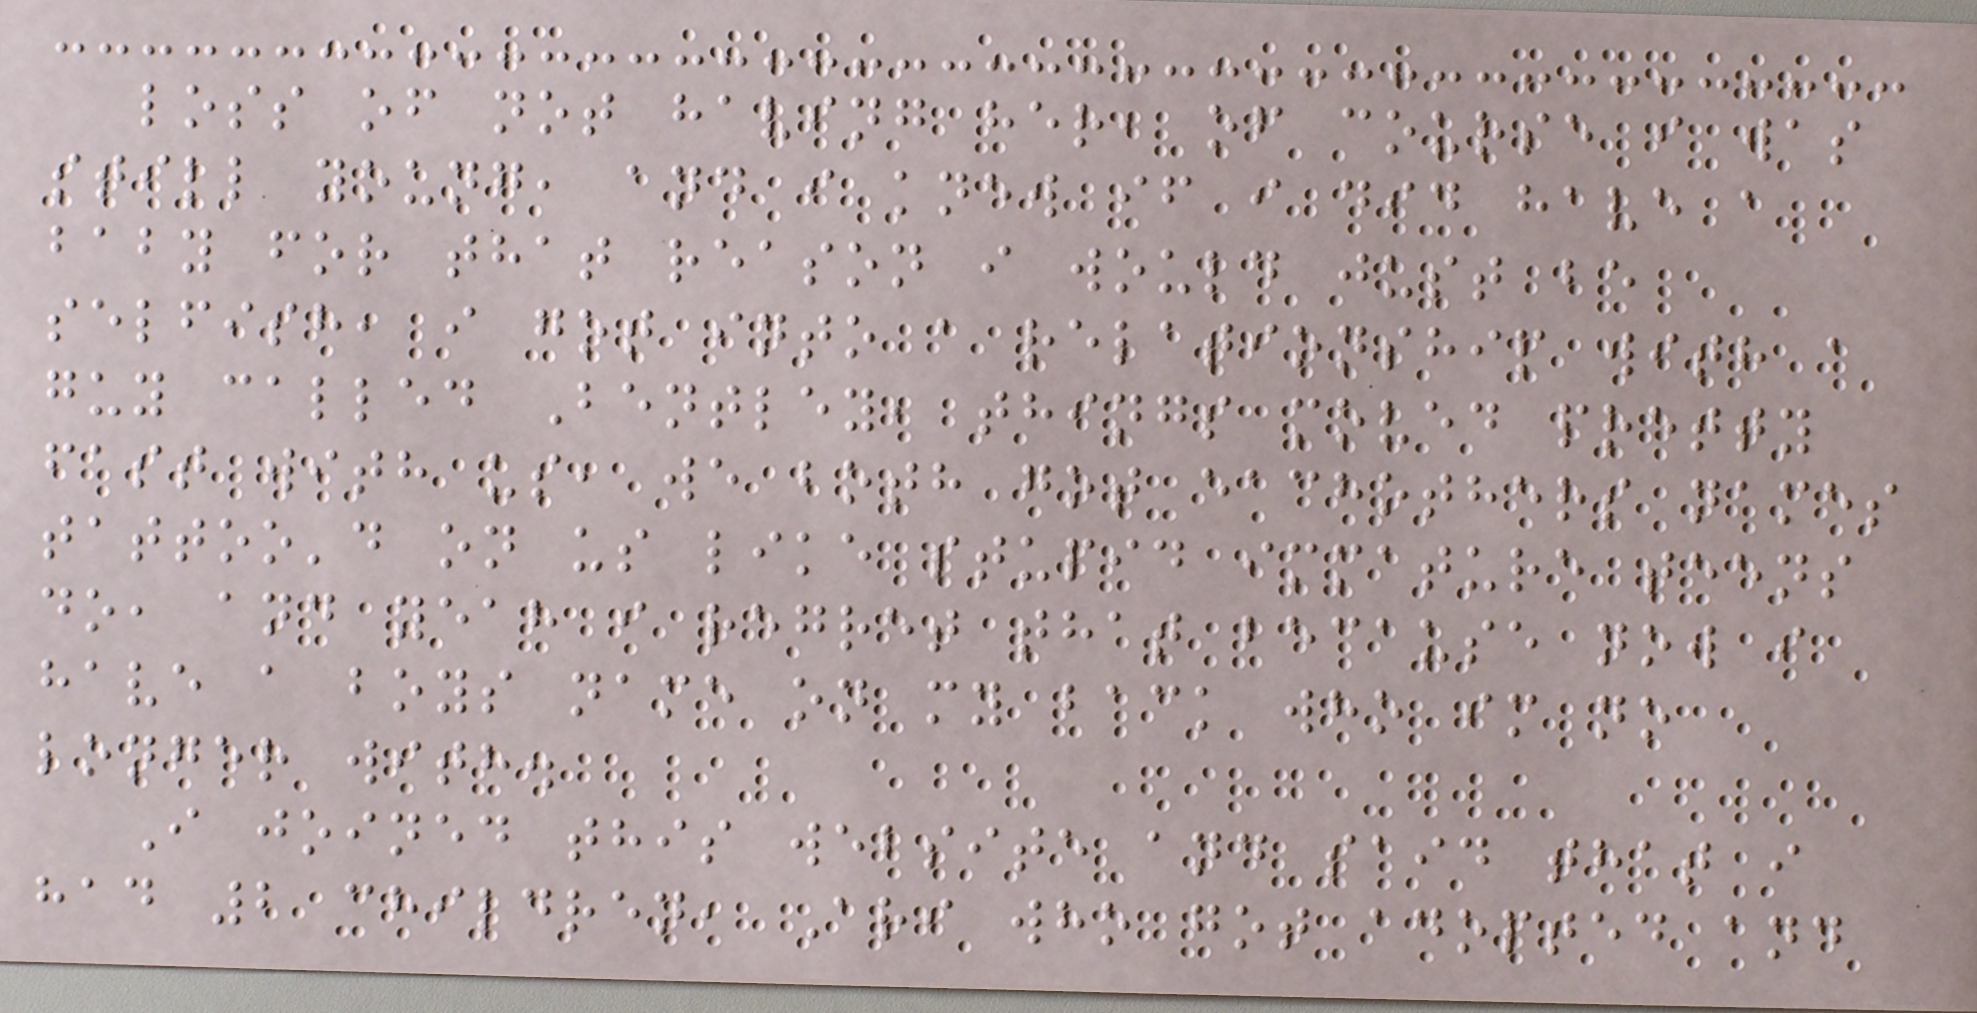loss of not having her, of course i was
still young, and i knew if i did have a
baby for that reason i would just be
selfish, i got into a relationship with a
guy called Bentley, things moved pretty
fast with us, we both got eachothers names
tattoo'd on us like stupid immature teens
do, and yeah i regret that because now i
have a boys name on my back who im no
longer with.
I joined this website and said that i
had 2 children, Ari who got adopted and
